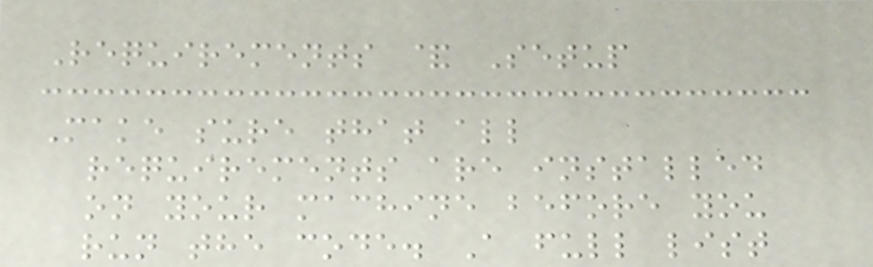Requirements & Setup
Make sure that all
requirements are installed
on your machine before you
run the code. A full list
